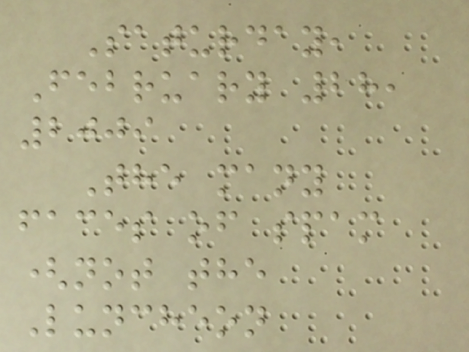Saturday,
February 28,
2009
The many
faces of spam
(not the
Luncheon
